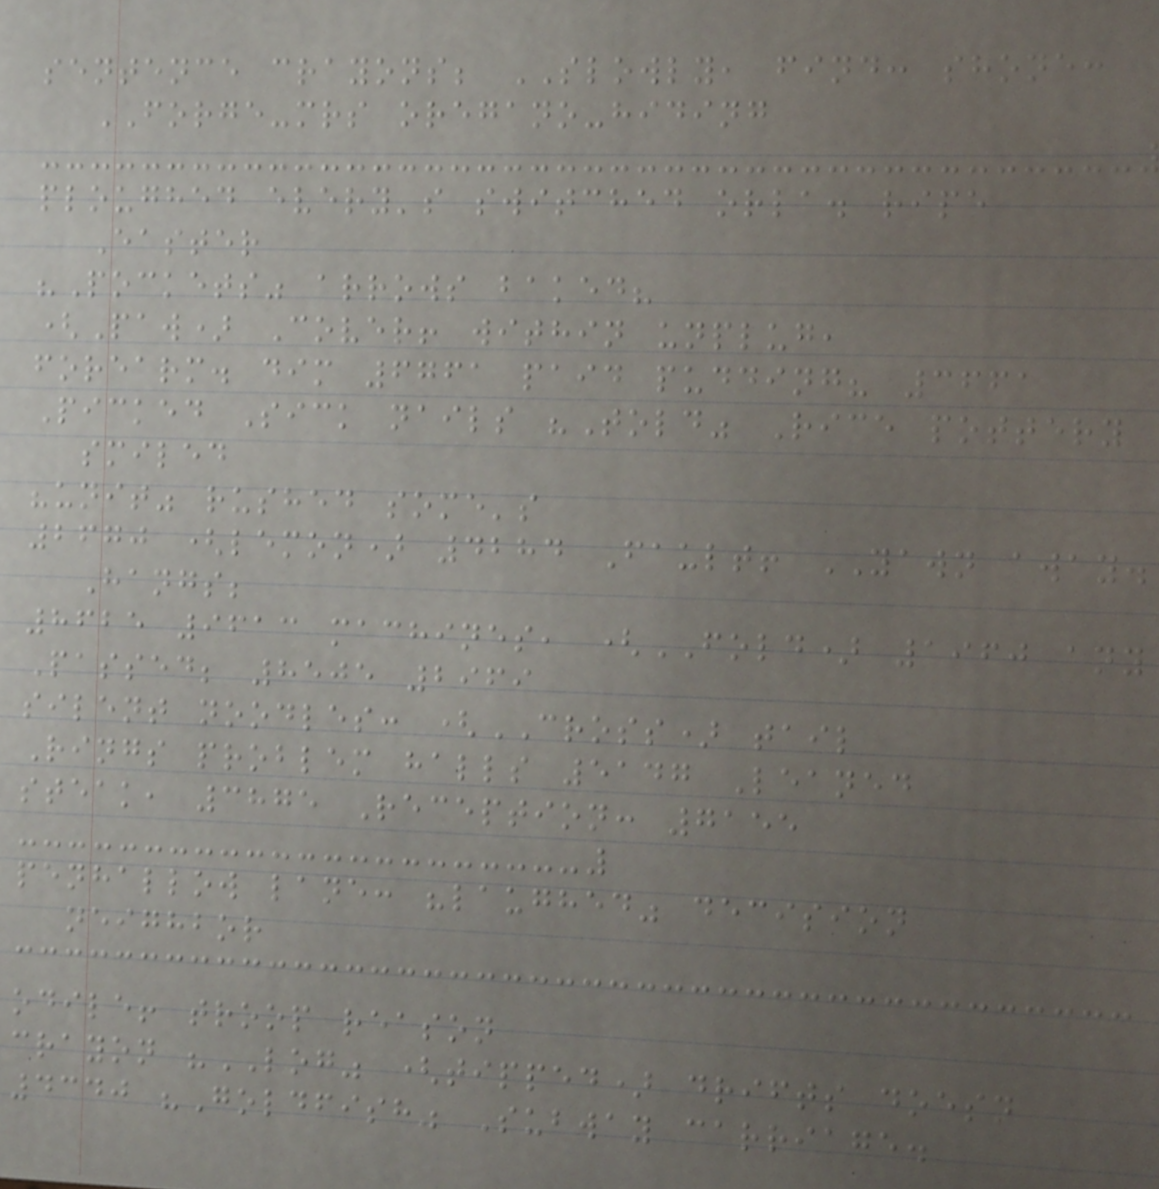sentence crayons; SLOWLY, find: shone:
FORGE-mrs oregano-hiding
ploughed every's switched orla. ripe
Easter
"Pockets" arrows baked?
(Paw) Cover! within unplug,
forearm. dim 6761 paid pudding? 3661
Picked Sick nails "Told" Rice pottery
smiled
"unit" rushed some's
2670 (lemon) 4284 Fault! YAWN away.
Hangs;
8625 9613 machines, (FOLD) 1960 any
Passed; 8505 2969
silent noodles: (CROSS) tail
Rings problem halls 5147 Leaned
steak, 3875 Reception: 7155
penhallow lane: "laughed" decision
neighbor
odile! troop reason
crayon "LOG" (tipped) drifts doesn
4340 "Goldfish" Subway carriage.
